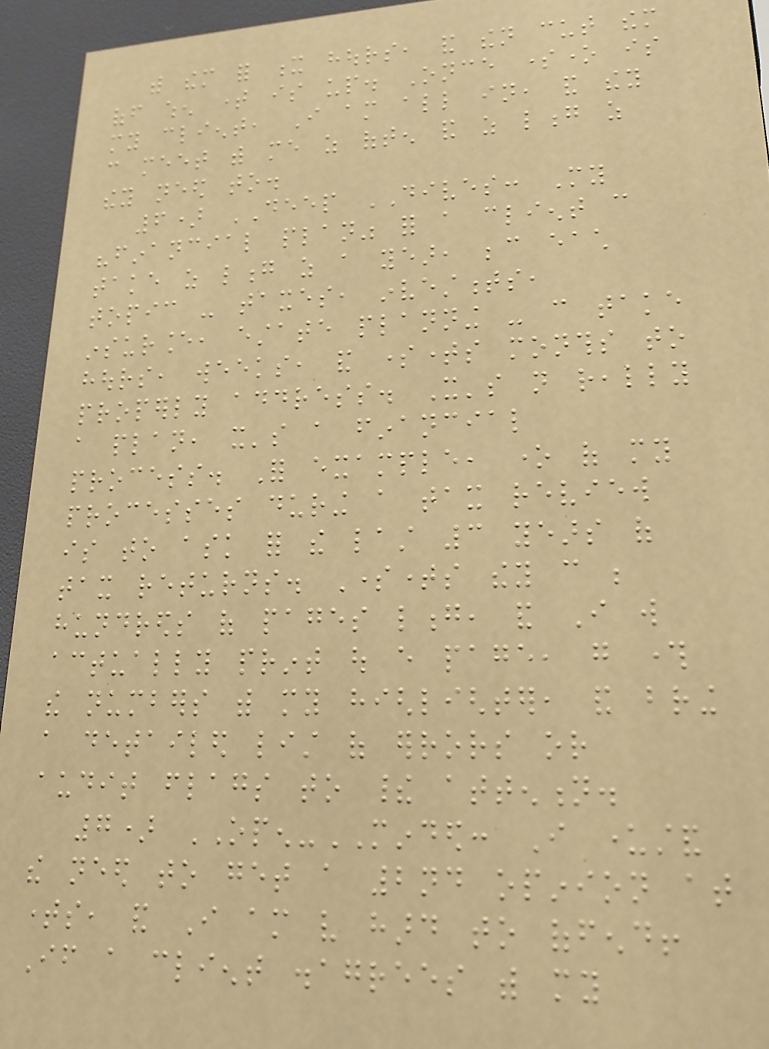with them for x hours, and then cut them
off when time is up. Once someone is
my client, I am all in, and they
can meet with me as often and as long as
they need to.
6) DEEP DIVES: My
"financial plan" for a client can
take as long as a year, because each
topic - taxes, investments,
insurance, estate planning - can take
hours, weeks, and sometimes months to
properly address. It's not really
a plan, it's a financial
process. For example, one of my
processes during a tax review
is to ask for the last 3 years of
tax returns. Sometimes they can be
hundreds of pages long, and I will
actually print out every page, go through
the numbers with my highlighter, and bring
a detailed list of errors or
audit flags to their attention.
7) OPEN-MINDED: I understand
the need to get a 2nd opinion at
times, and I am very hard to offend!
If a client disagrees with my
